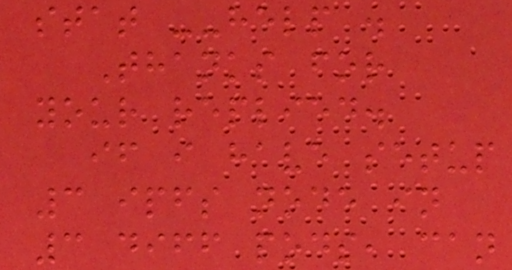stat --help .
Thanks for
your replied.
if i have setup
3 ipfs node in
3 diff pods, can
